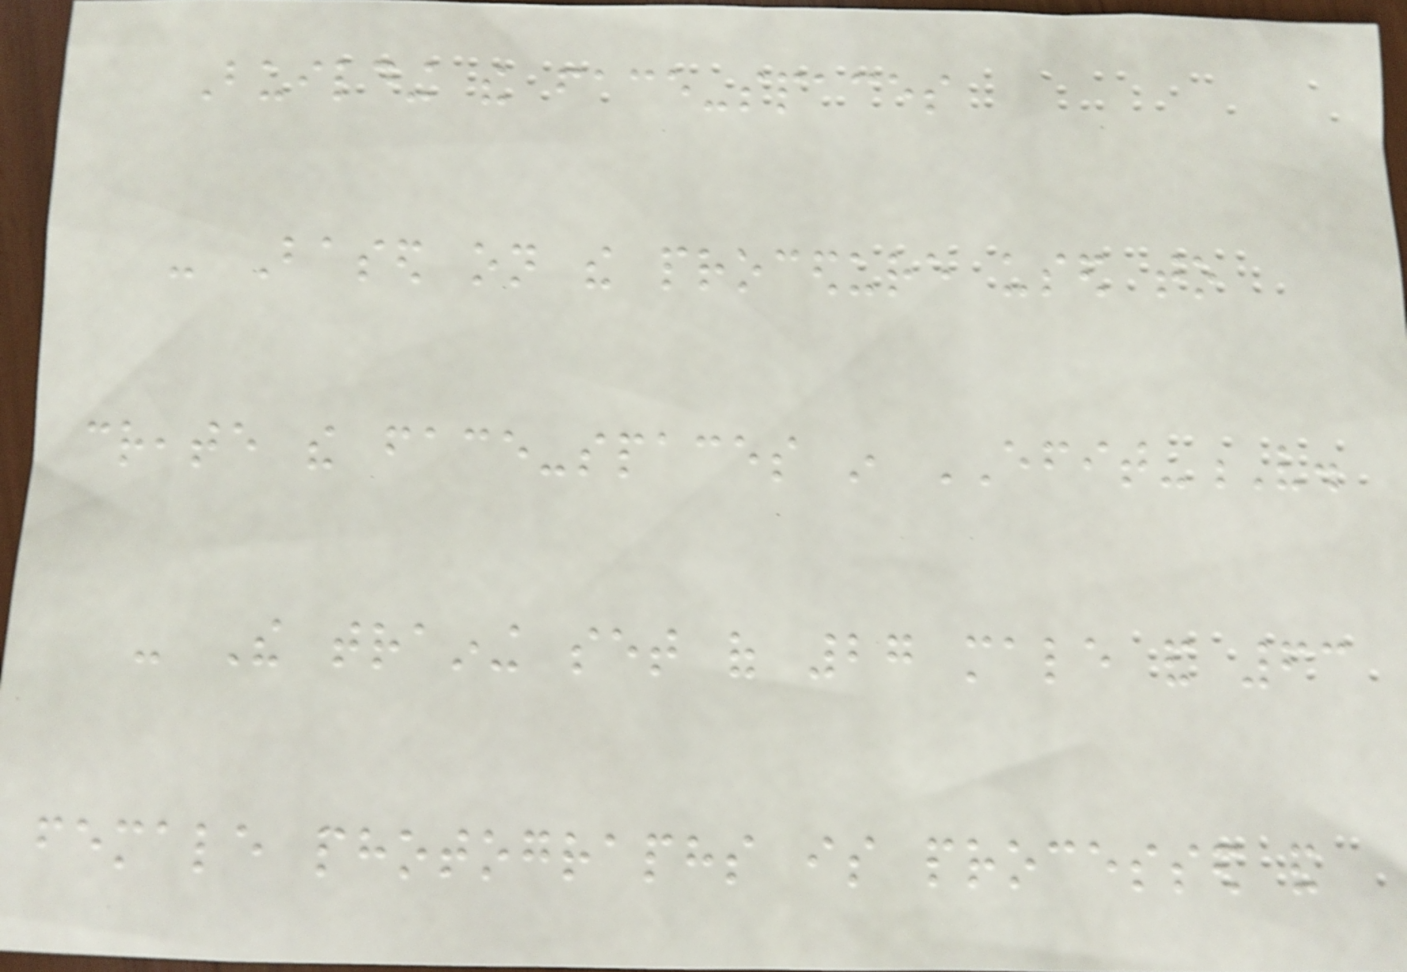Building the face-spaces
- Based on the procedure used to
create the face-spaces in EFIT-V.
- The training set of 27 male and 63
female photographs is processed and
